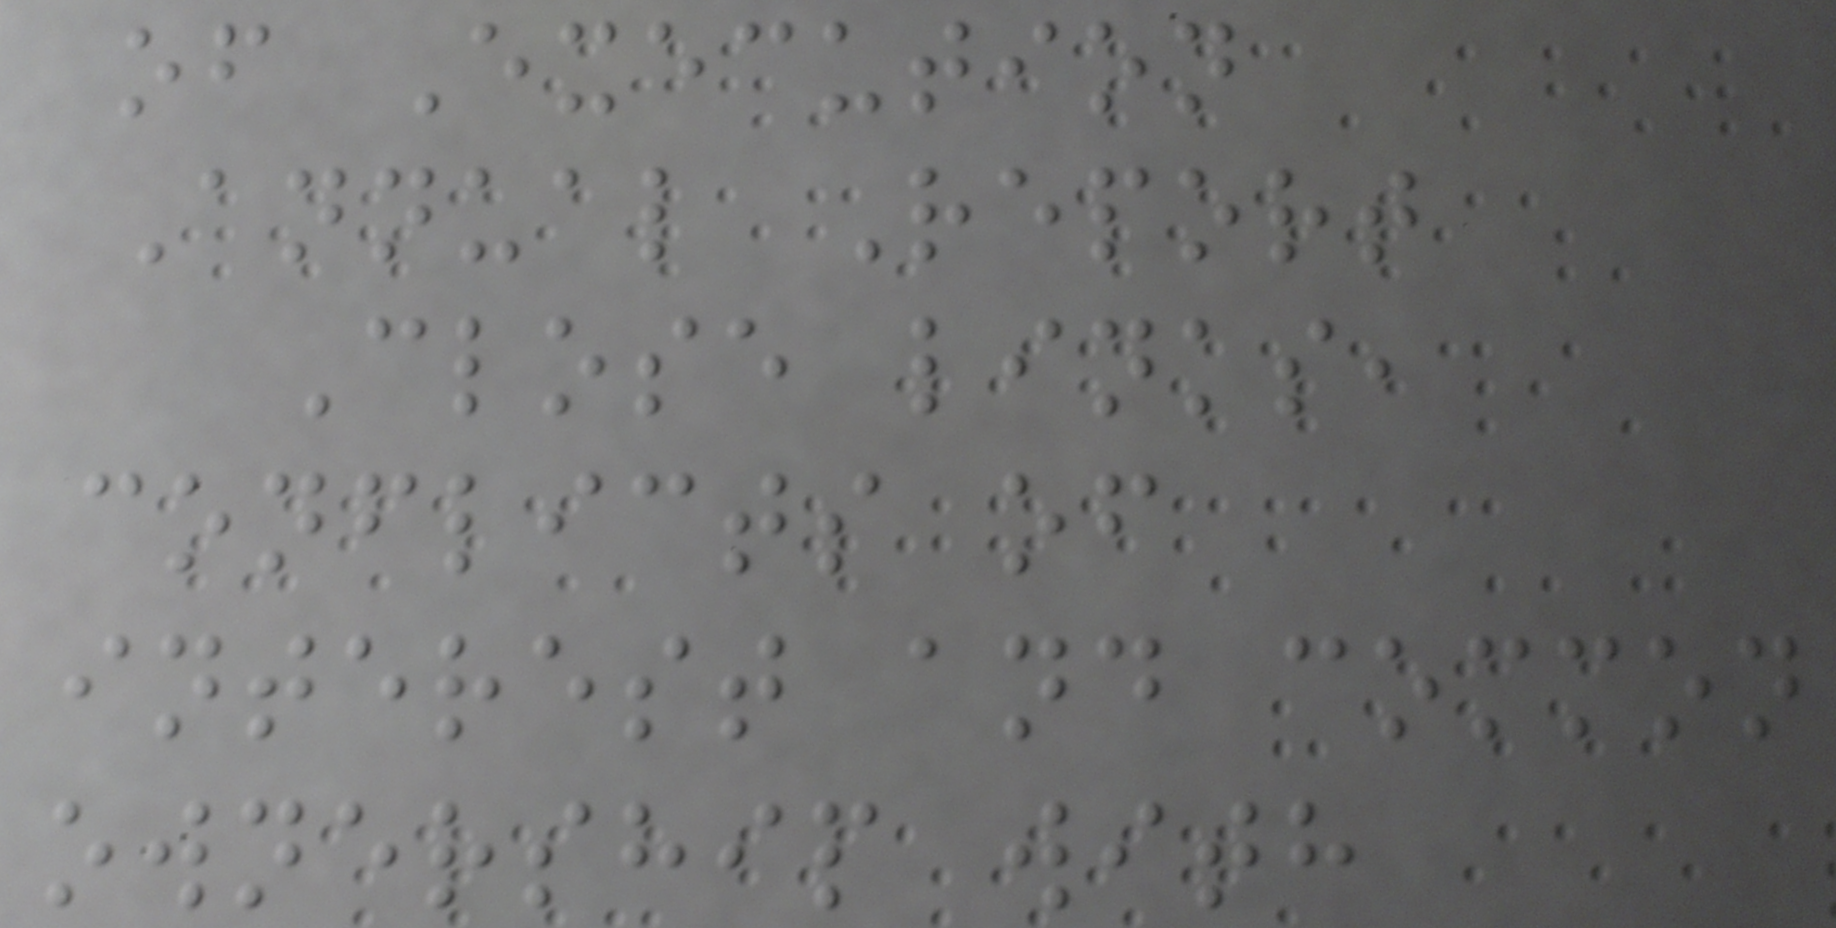of Execution
Annual Report
Close links,
conflicts of
interest and common
ownership with
